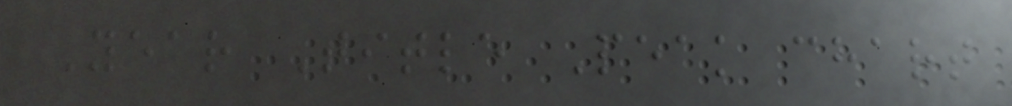Year Title Peak chart
